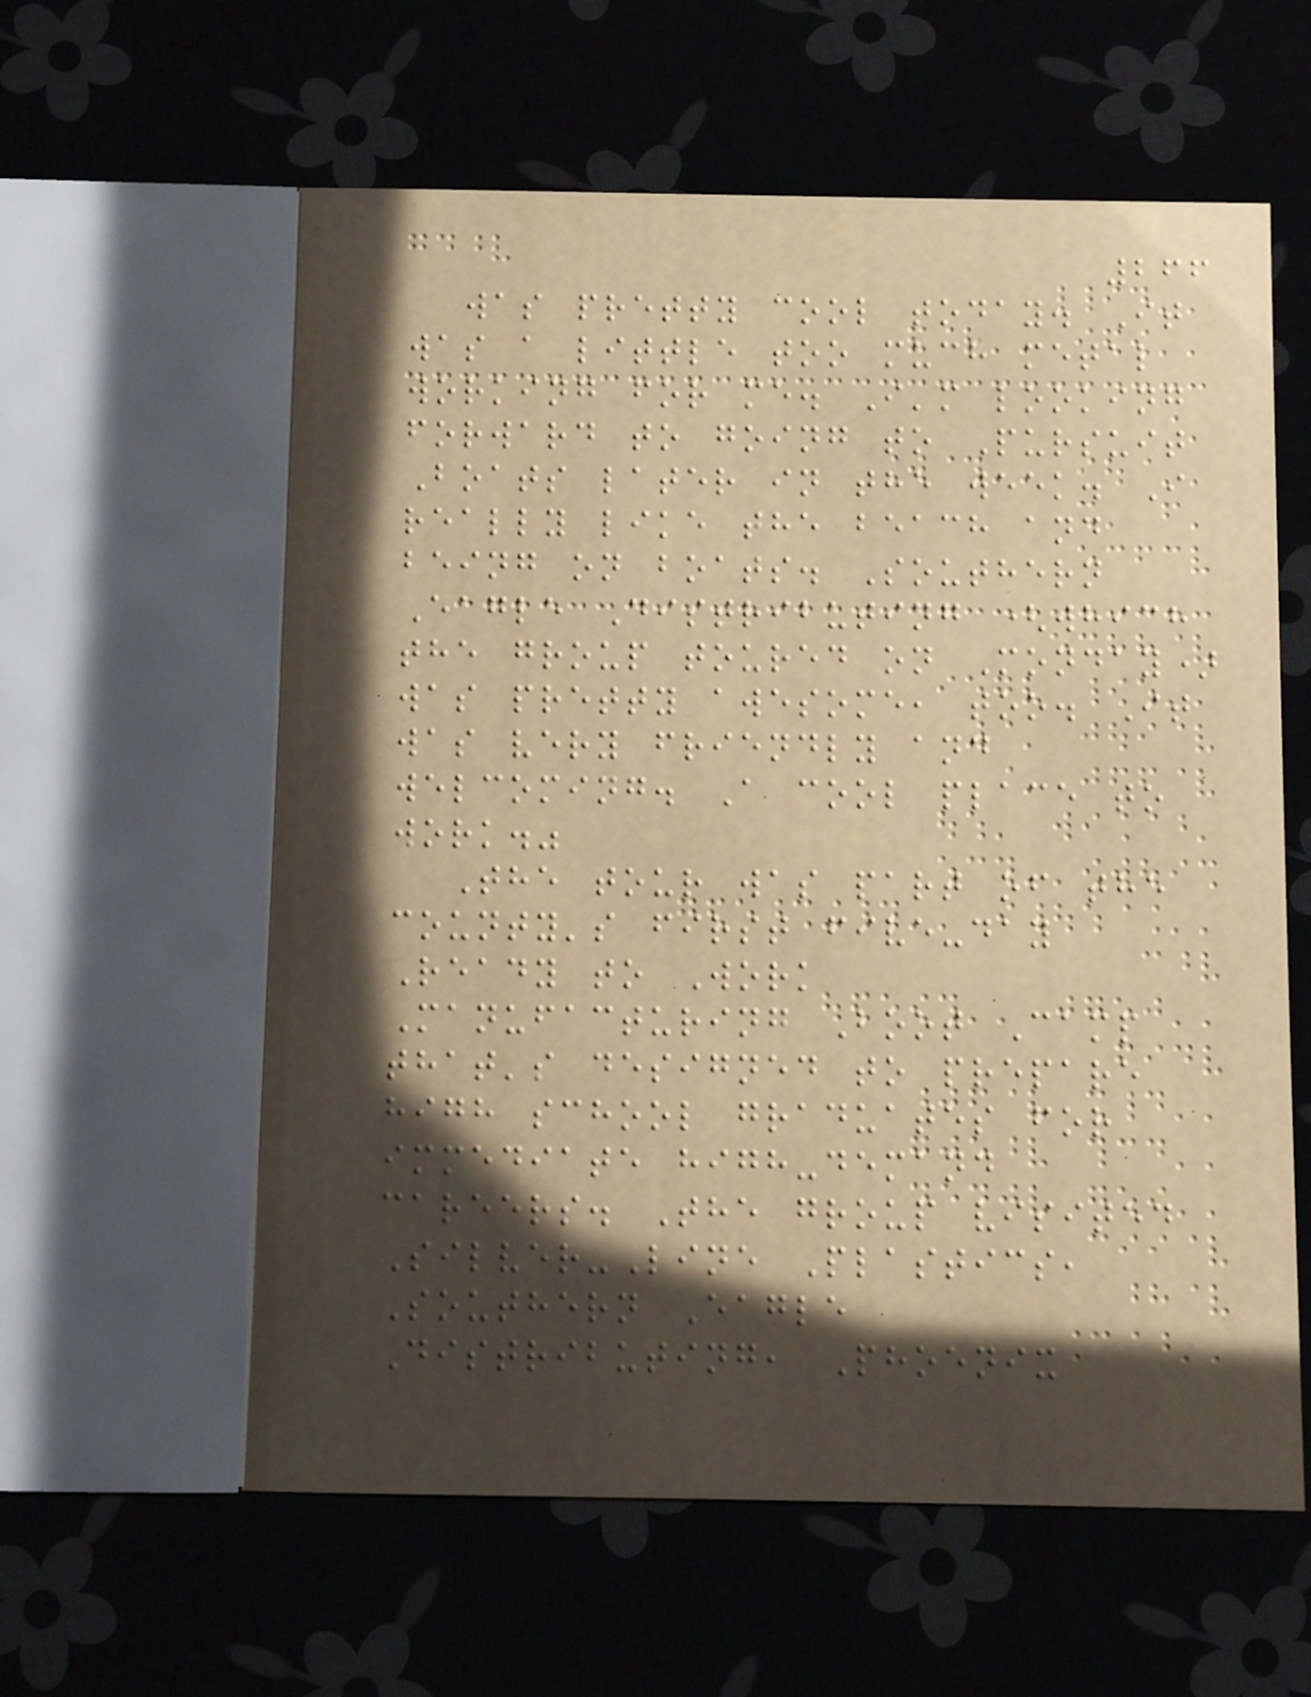266
was pretty cool today. It
was a little too much metal
working for me. I'm looking
forward to going to Pursuit
Boats later in the week. I
really like the beach and
being on boats. Southern
Eagle Distributing (which
the group toured on Monday)
was pretty awesome, too. It
was very friendly and
welcoming. A cool place to
work."
The tour was part of the
county's first five-day
Ready to Work
Manufacturing Boot Camp
that's designed to prepare
high school graduates for
immediate high-demand
careers. The group visited
Silver-Line Plastics,
Southern Eagle
Distributing, Phoenix
